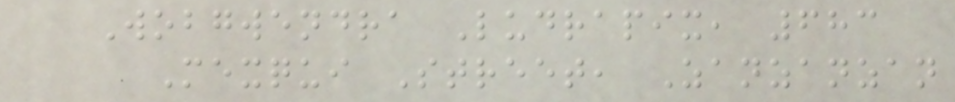Wobgwendra Ludrapix, 683
Mexqui Street, Zanzanzan
